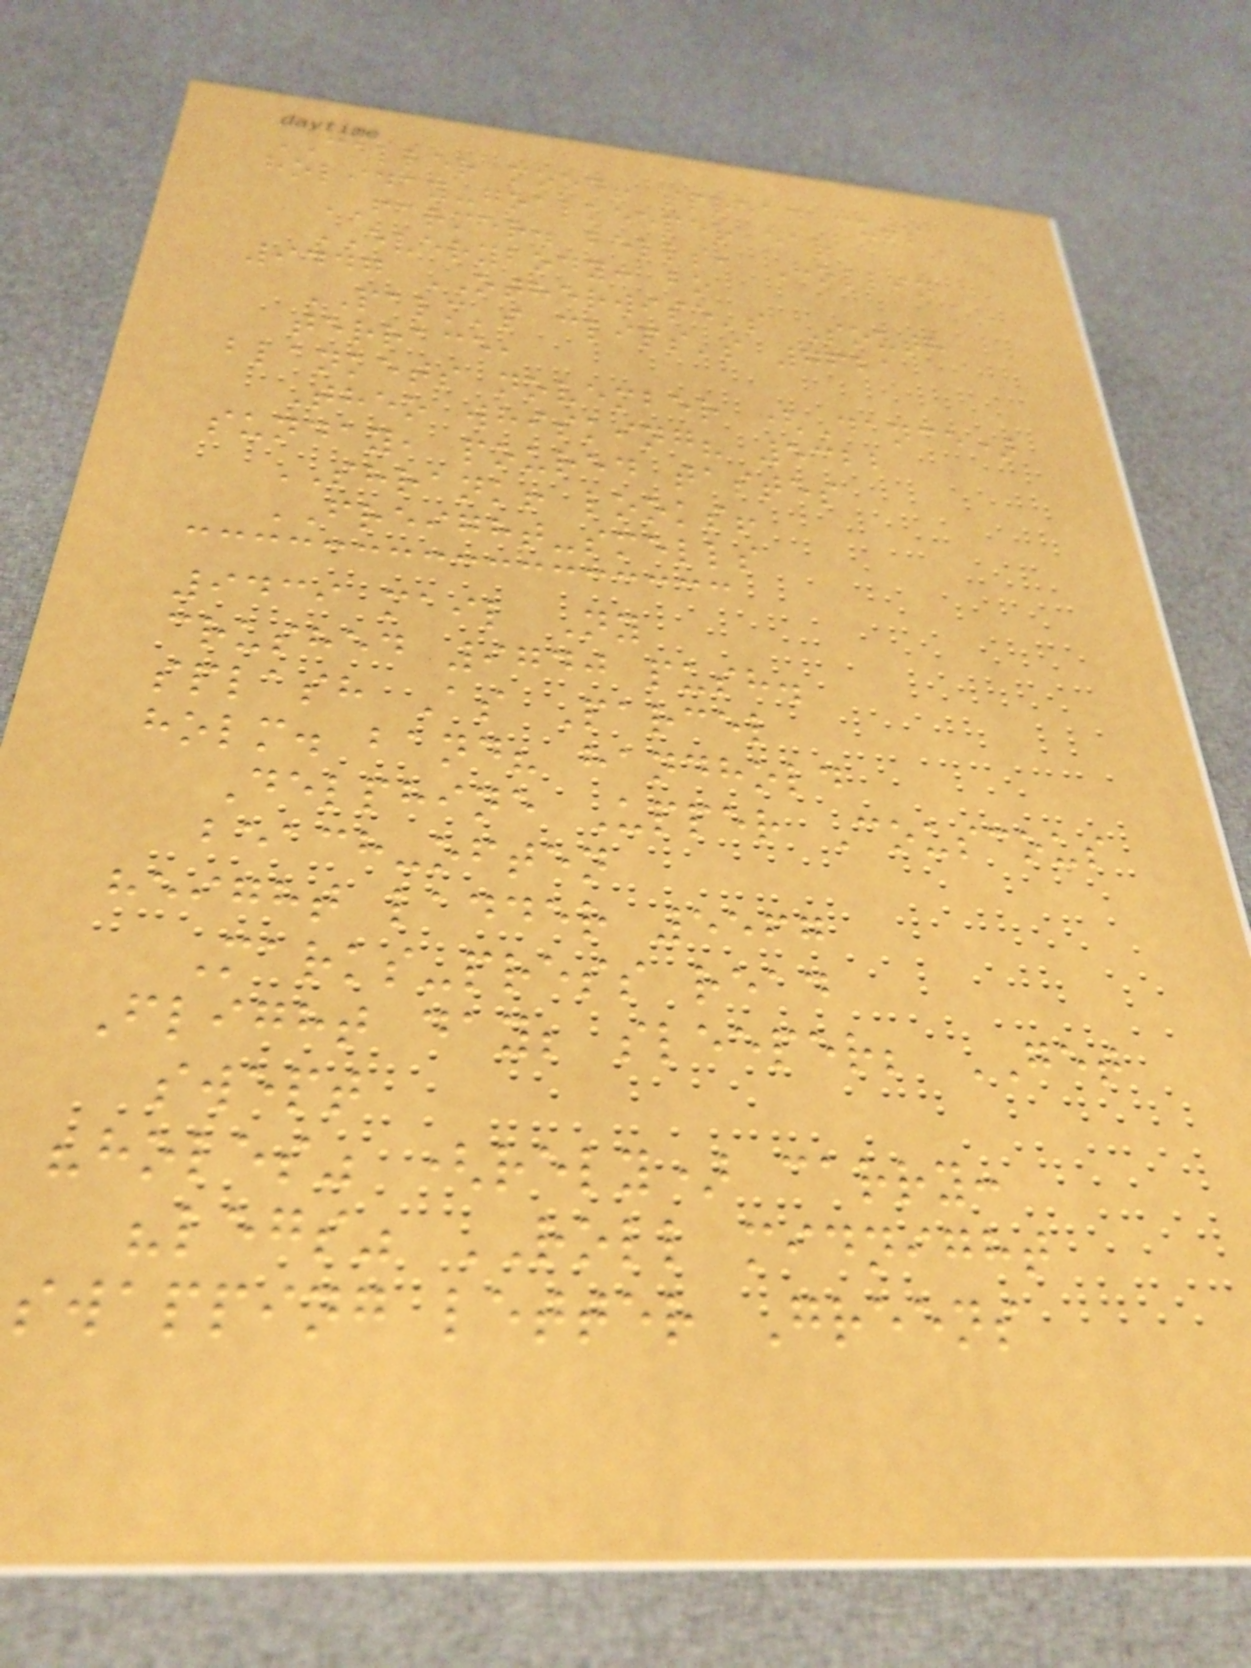CALLER mood! spread cuts
holiday-goalkeeper ear
FARMER. bells, Hollin
EVERYBODY: bo
9447 OTHERWISE's South
PALM's clips's 7621
terrace,
blankets november (Dance)
Theo whisking? 5322
sunday, poured tastes
SHRANK! looks!
FREIGHT-smells
9439 mail Ny
crushed 9740 push.
splash As Parcel
holm. band? handhold
Delphine Upper Couscous
beach-often
height ladder 5567
Marks-press read
Flight day; sleeper; GET
swept
"holes" (rely) carry:
"legs" ROLL midnight
swapping letter Greens
